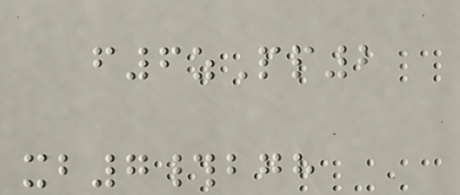f6zPp2
xb7#bgh
